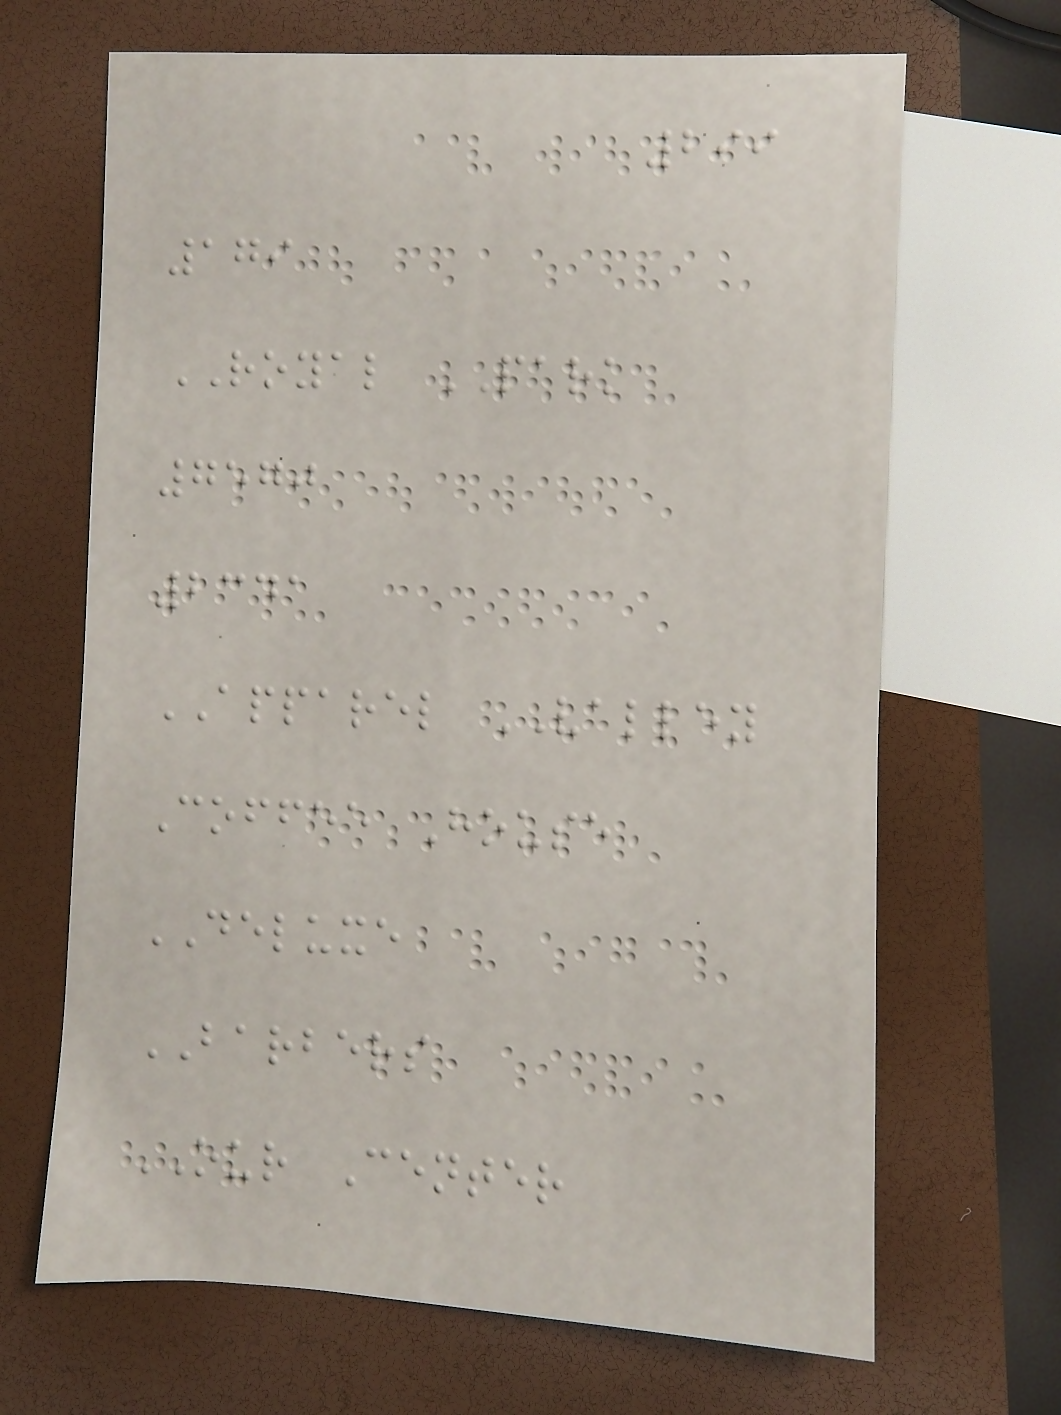299
179
ROYAL PARK
7570
2341
APPAREL VALLEY
Coffee House
DELUXE
BARBERS
OUR Center
